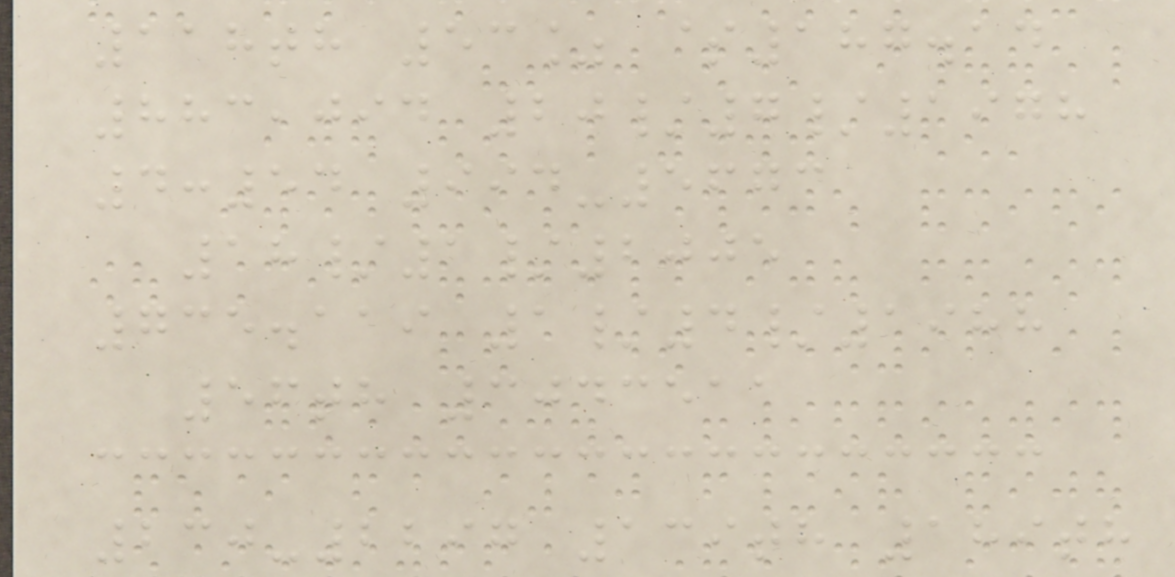118th 53% $187.14
883,094 20/7/1978
4:54 994-5673
18/1/2005
735.119 1/4/1988
56th 3043511
230-2297 139th 189th
